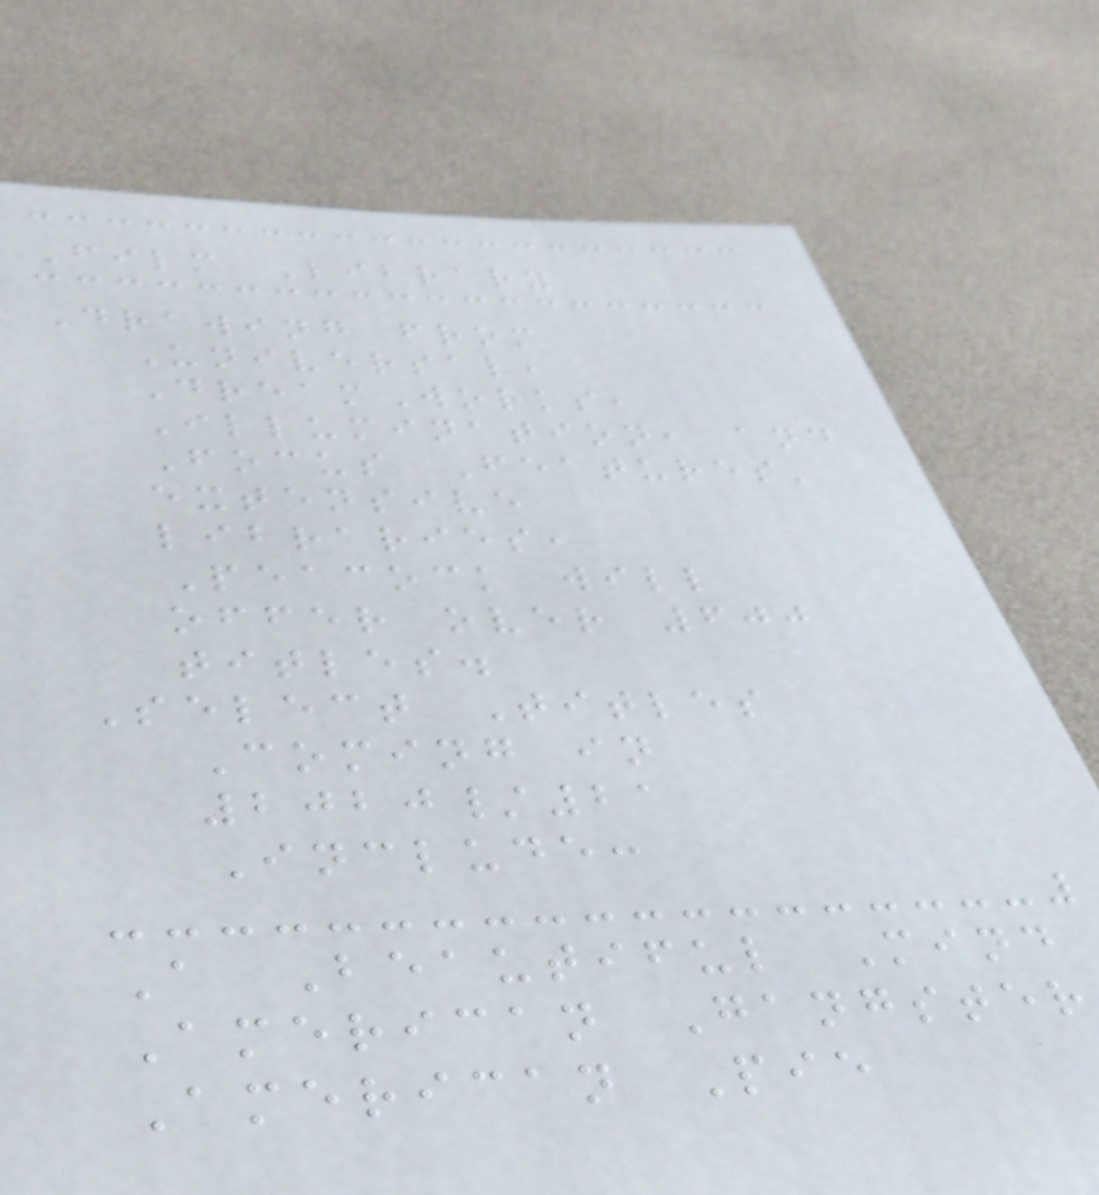Film Library
Drawing from
Universal,
DreamWorks,
Illumination, and
Focus Features'
extensive
libraries,
Peacock will
offer over 600
titles.
Select Titles
Coming in
2020/21
Include:
A Beautiful Mind
American Gangster
American Pie
